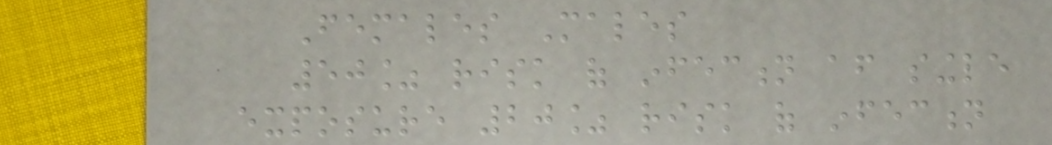Females Males
50% risk of infection after single
exposure 20% risk of infection
